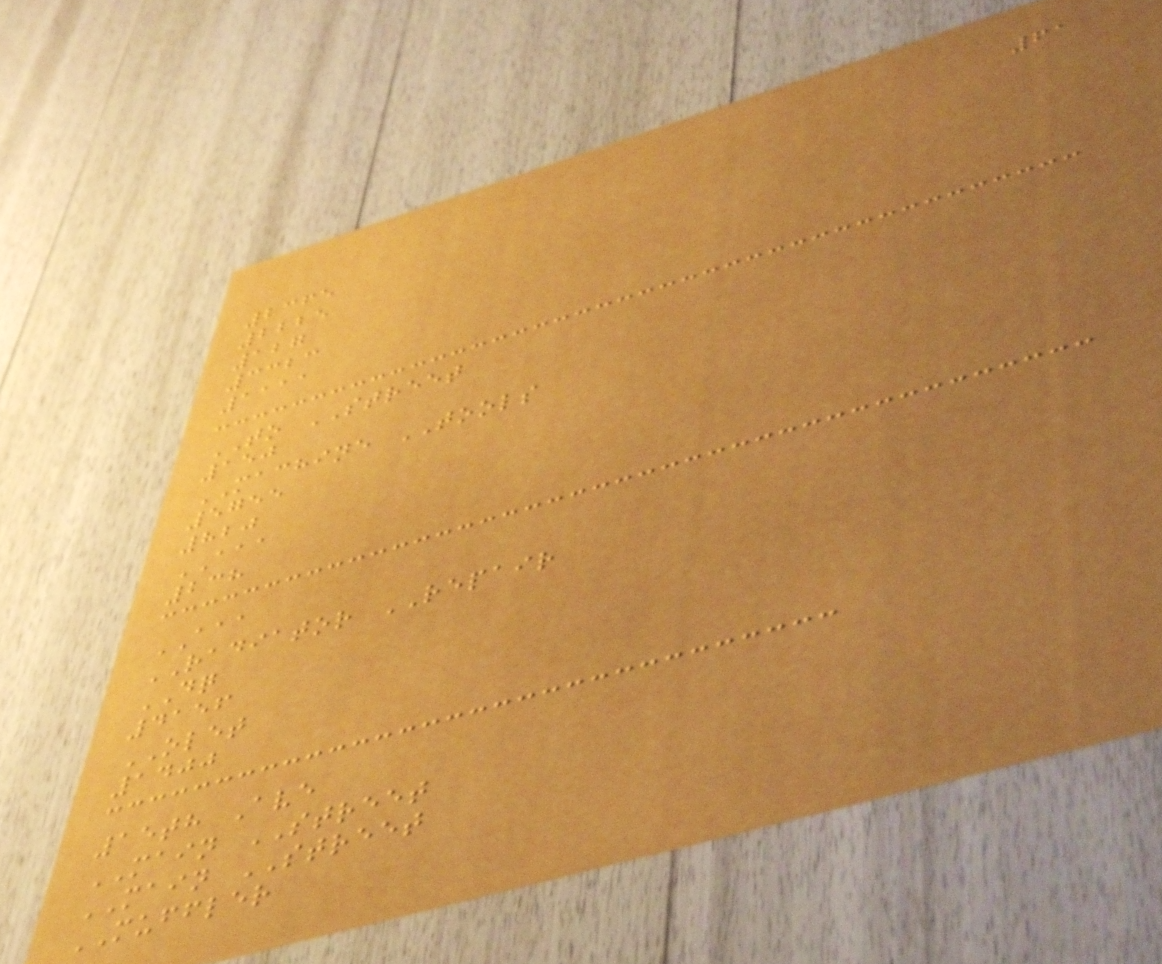61
2365
2225
127
3323
1111
TO STREET
150
MACHINE TOOLS
5755
820
AAA
238
AAA
RADIATOR REPAIR
DQ
4156
OLET
1400
15th Ave
MAIN STREET
MAIN STREET
MUFFLER
